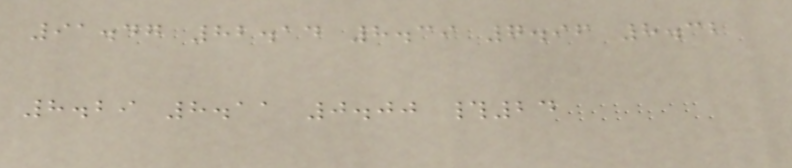91.47 82.14 8.39 7.96 8.32
8.29 8.11 0.00 #24
